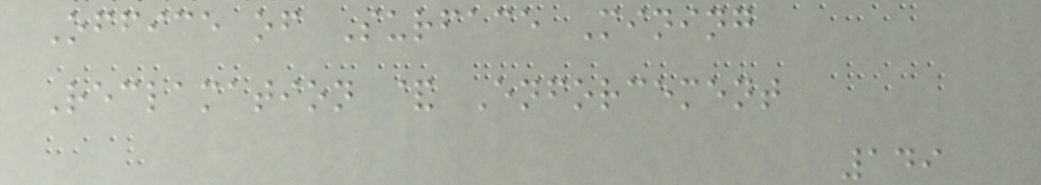Office of Surface Mining
Reclamation & Enforcement
149
